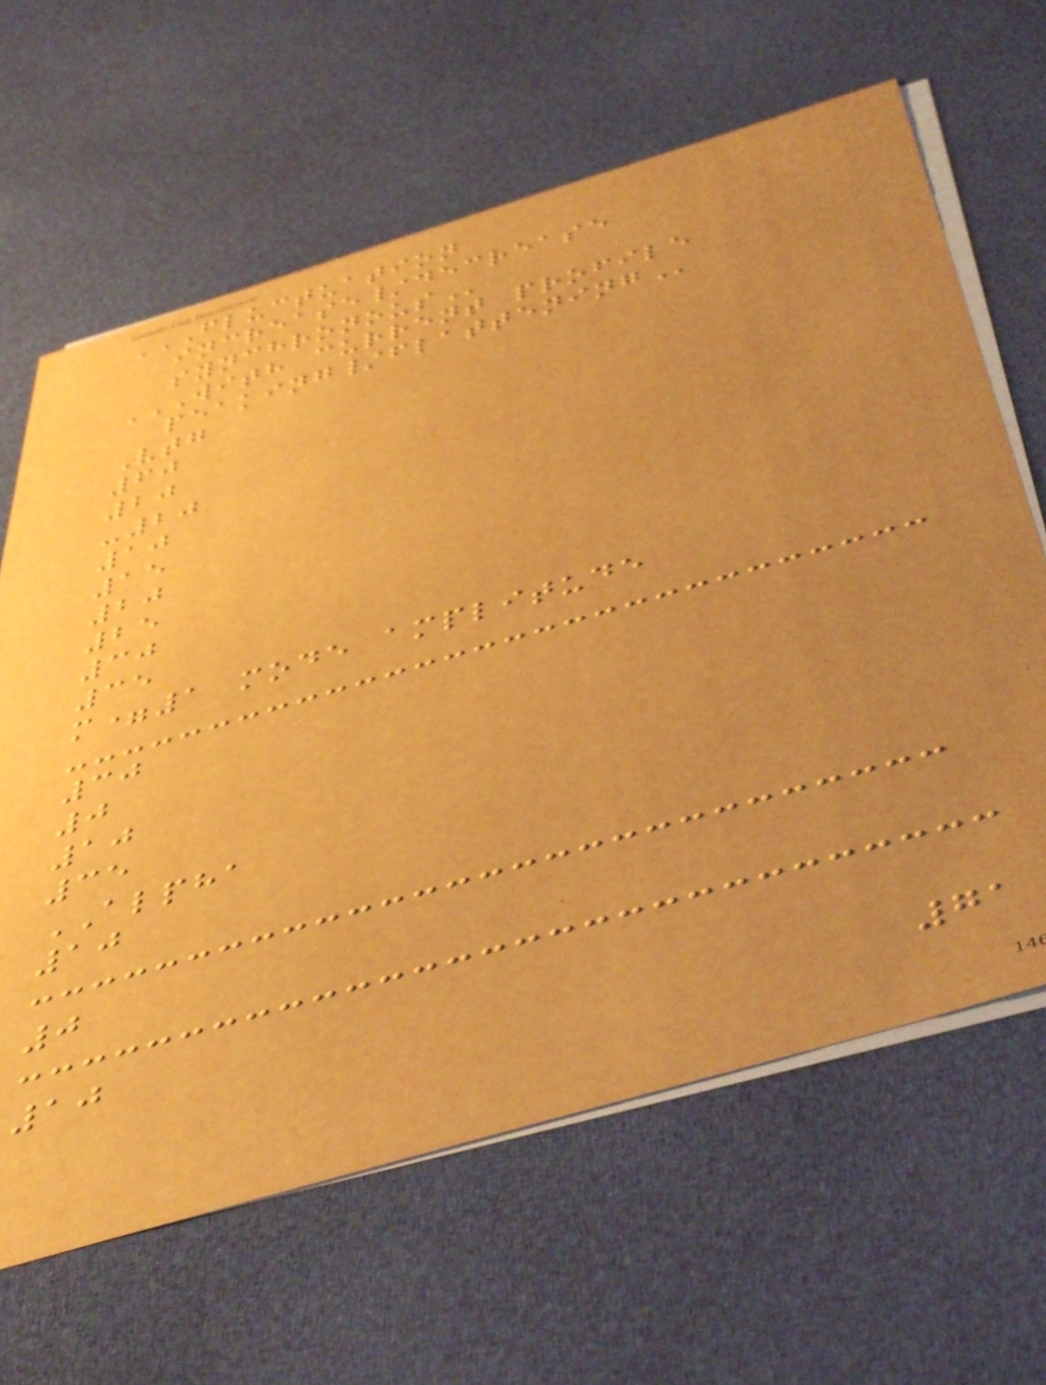FLUCTUATION
INCREASE/DECREASE
SYNCHRONOUS
WITH CURRENT PROFILE
PEAKING/FLATTENING
Vtg
60
20
-20
10
15
20
25
30
35
m=1 mode amplitude
30
0
10
35
ALPHA
10
0
10
71
